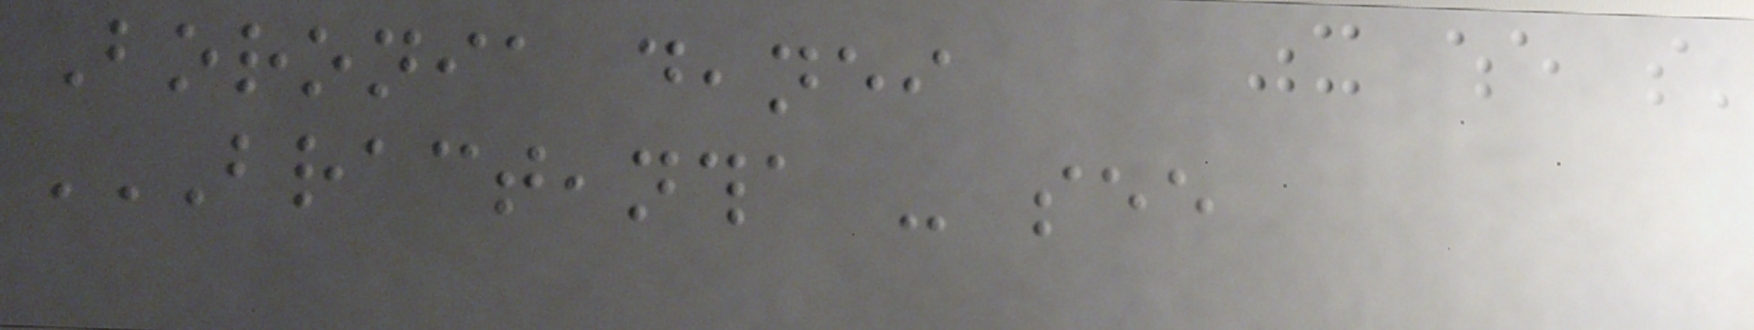Boronia deanei
BRACTEANTHA - SEE
